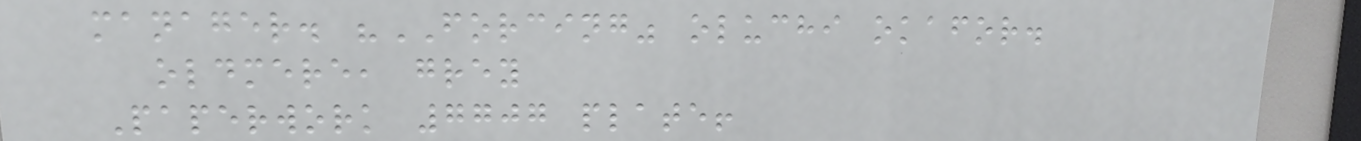manager. "FORCING" oluchi okafor.
oldmere, grey
Paperwork 7707 plate!
